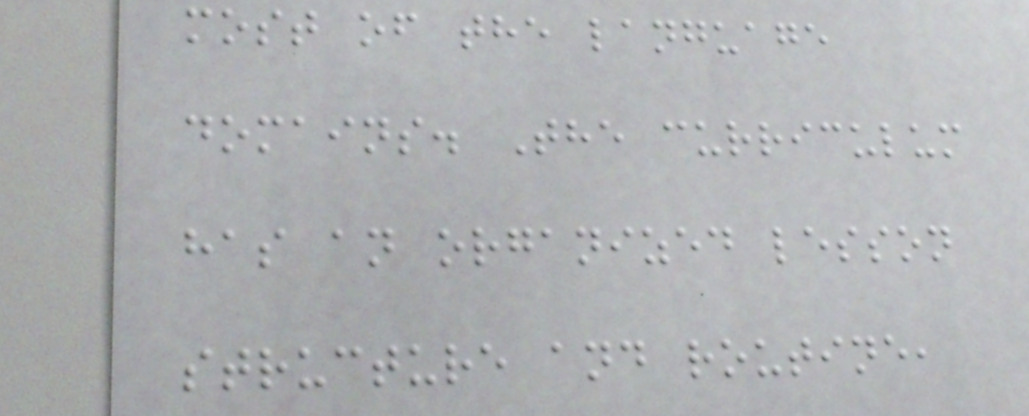most of the language
domains. The curriculum
has an organized lesson
structure and routine,
